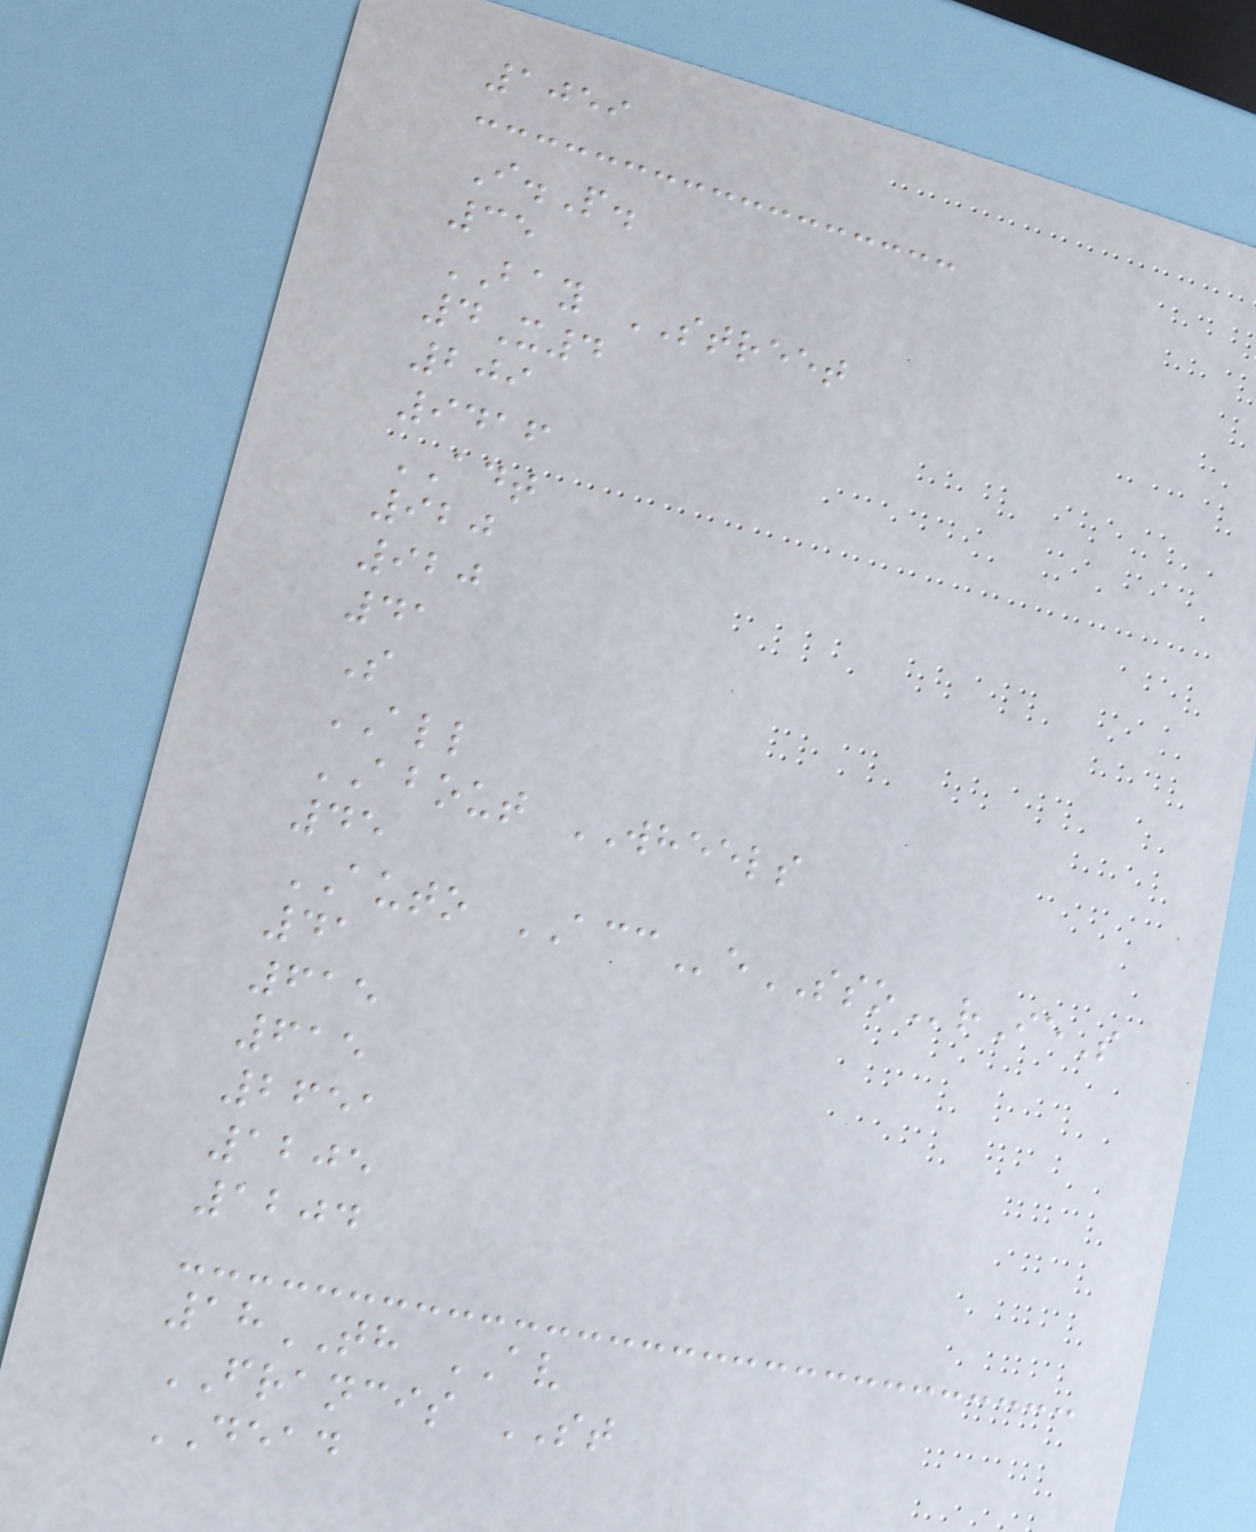1059
I.P.
35
BAY STREET
4X4
209
9416
ADT
920
920
41
S
ALL
ABOUT WHEELS
45
AUTO ACCeSSOrIeS
41
615
615
2651
1205
1204
18TH AV
FRANCIS ST
DEAD
